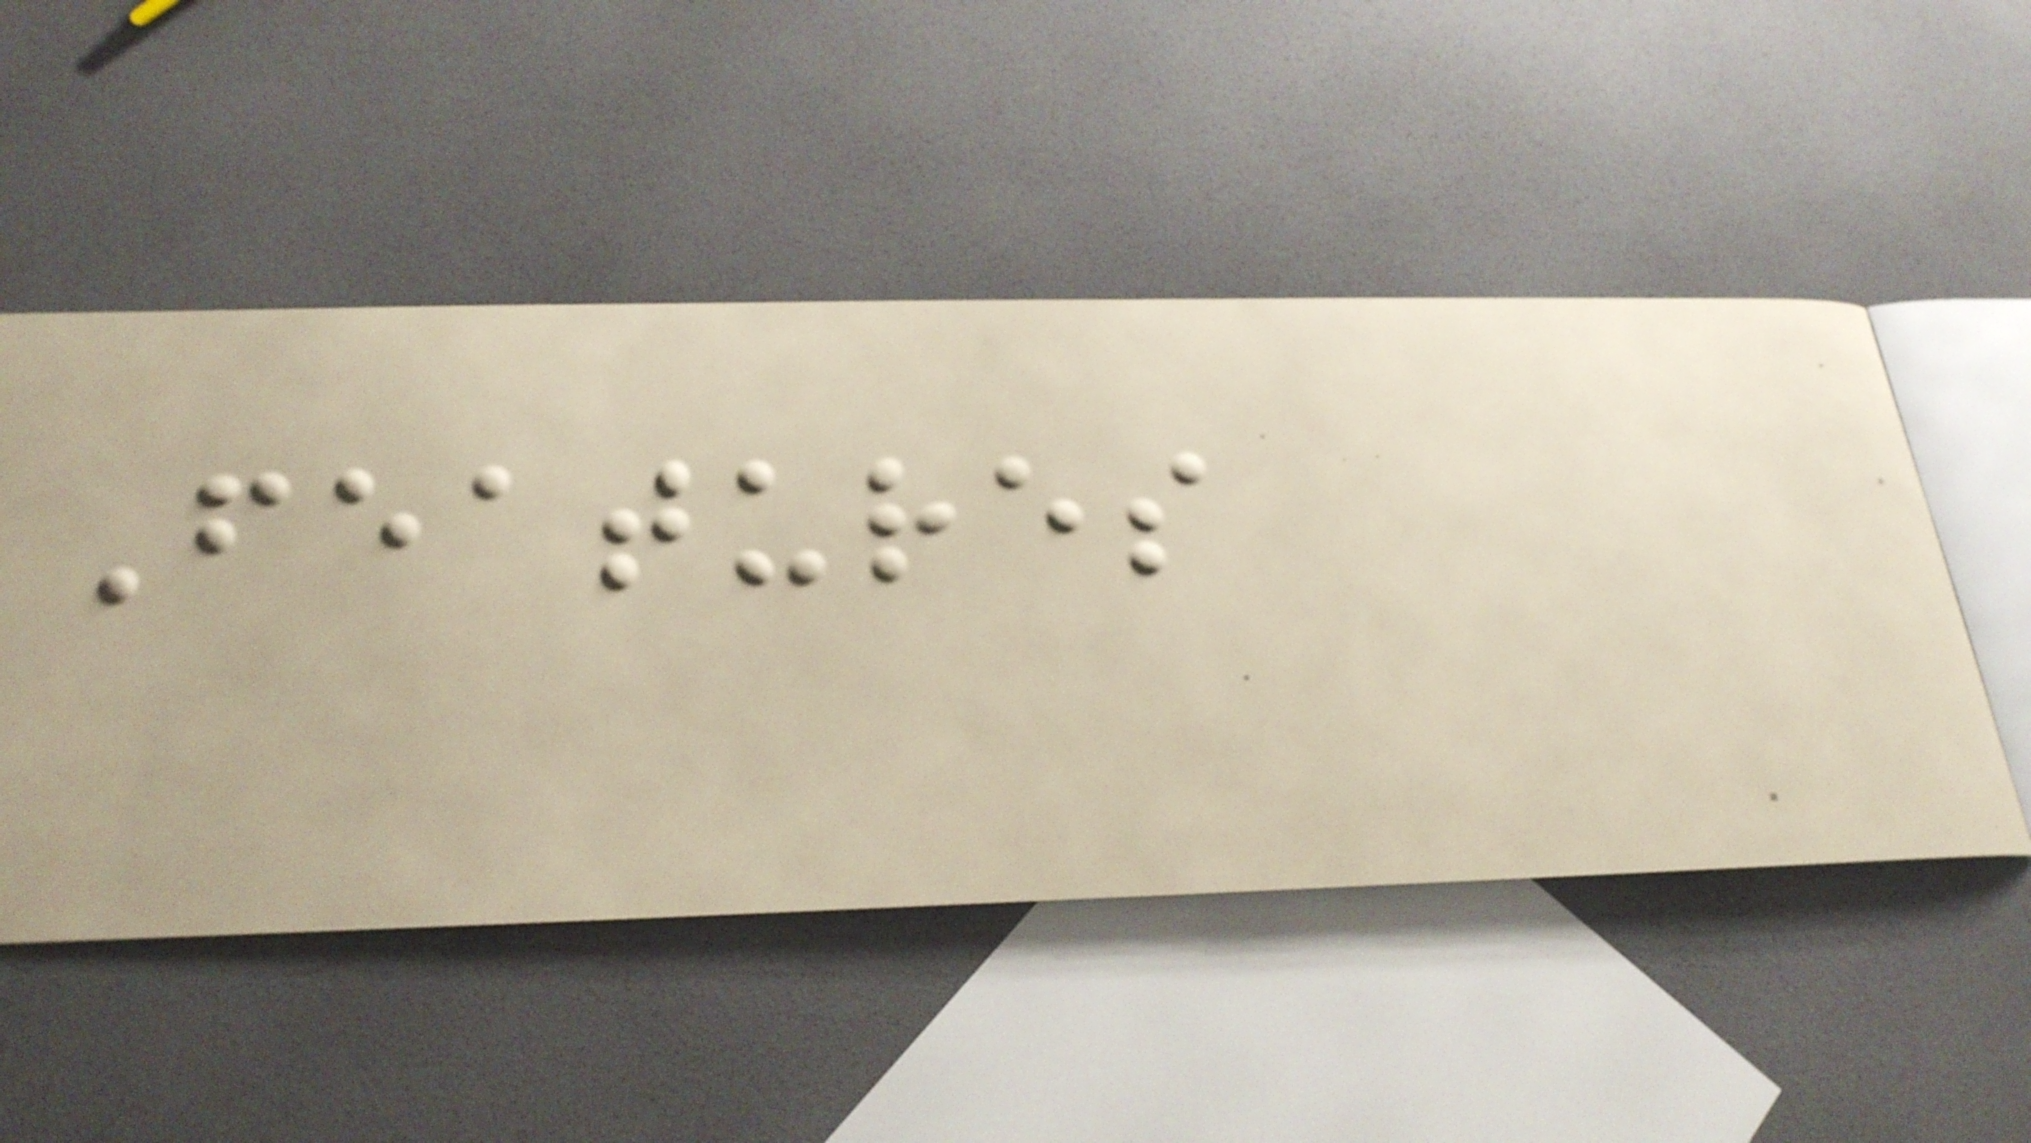Features
